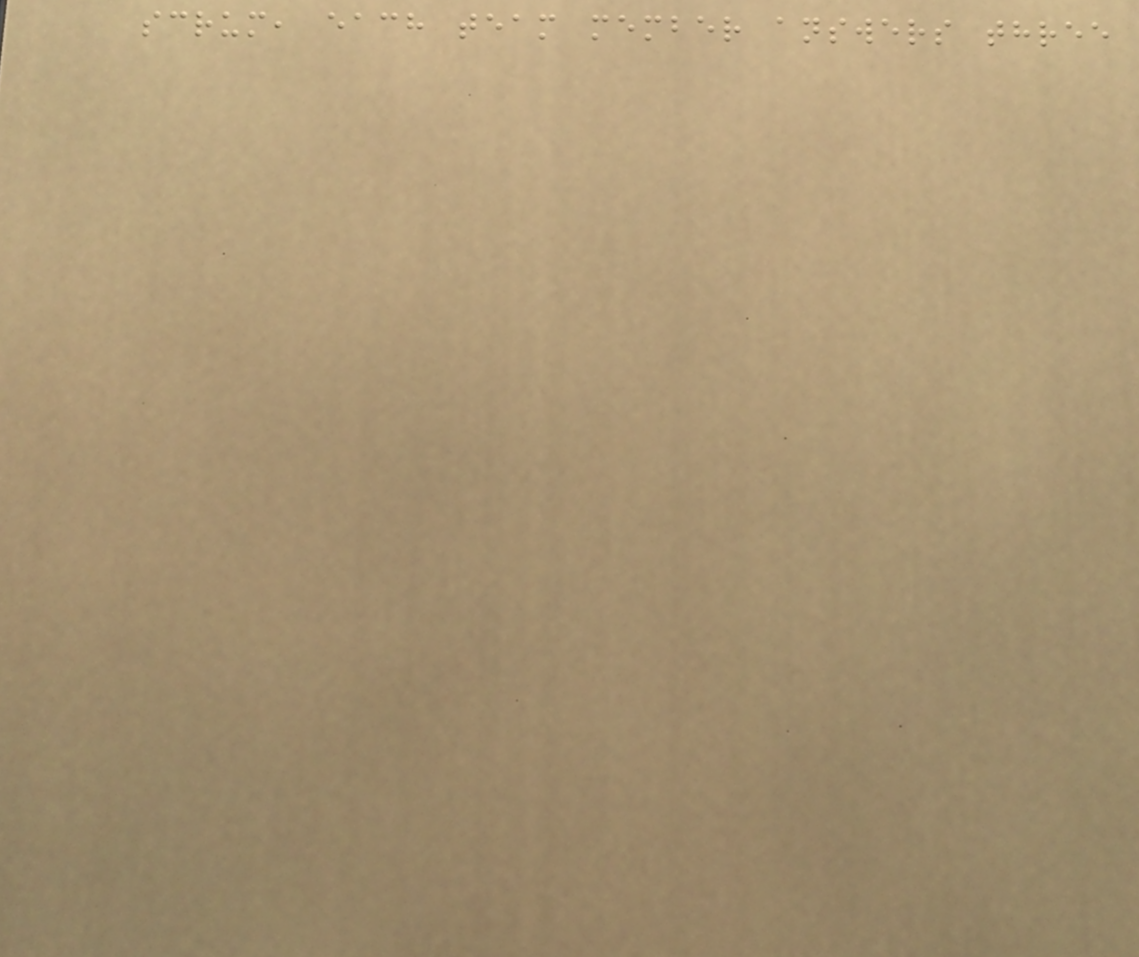scrum, each team member answers three
